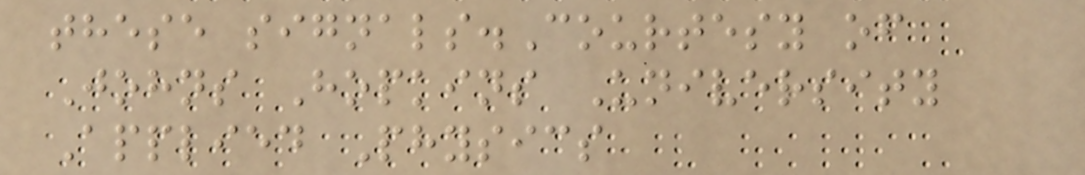these signals.Courtesy of
Johns Hopkins University
Applied Physics
